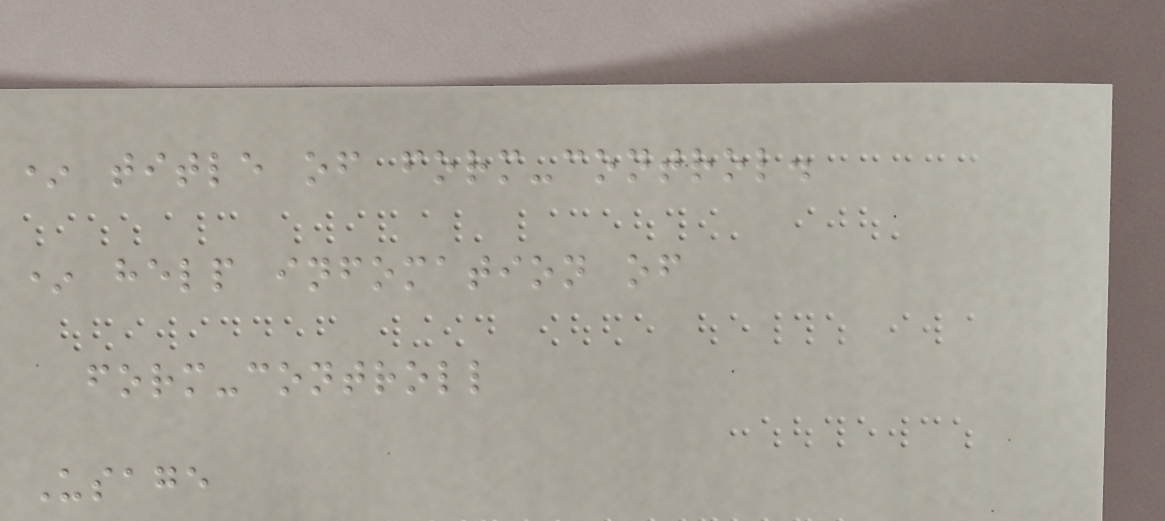* title of form-control.
* help infomation of
form-controll
Usage
